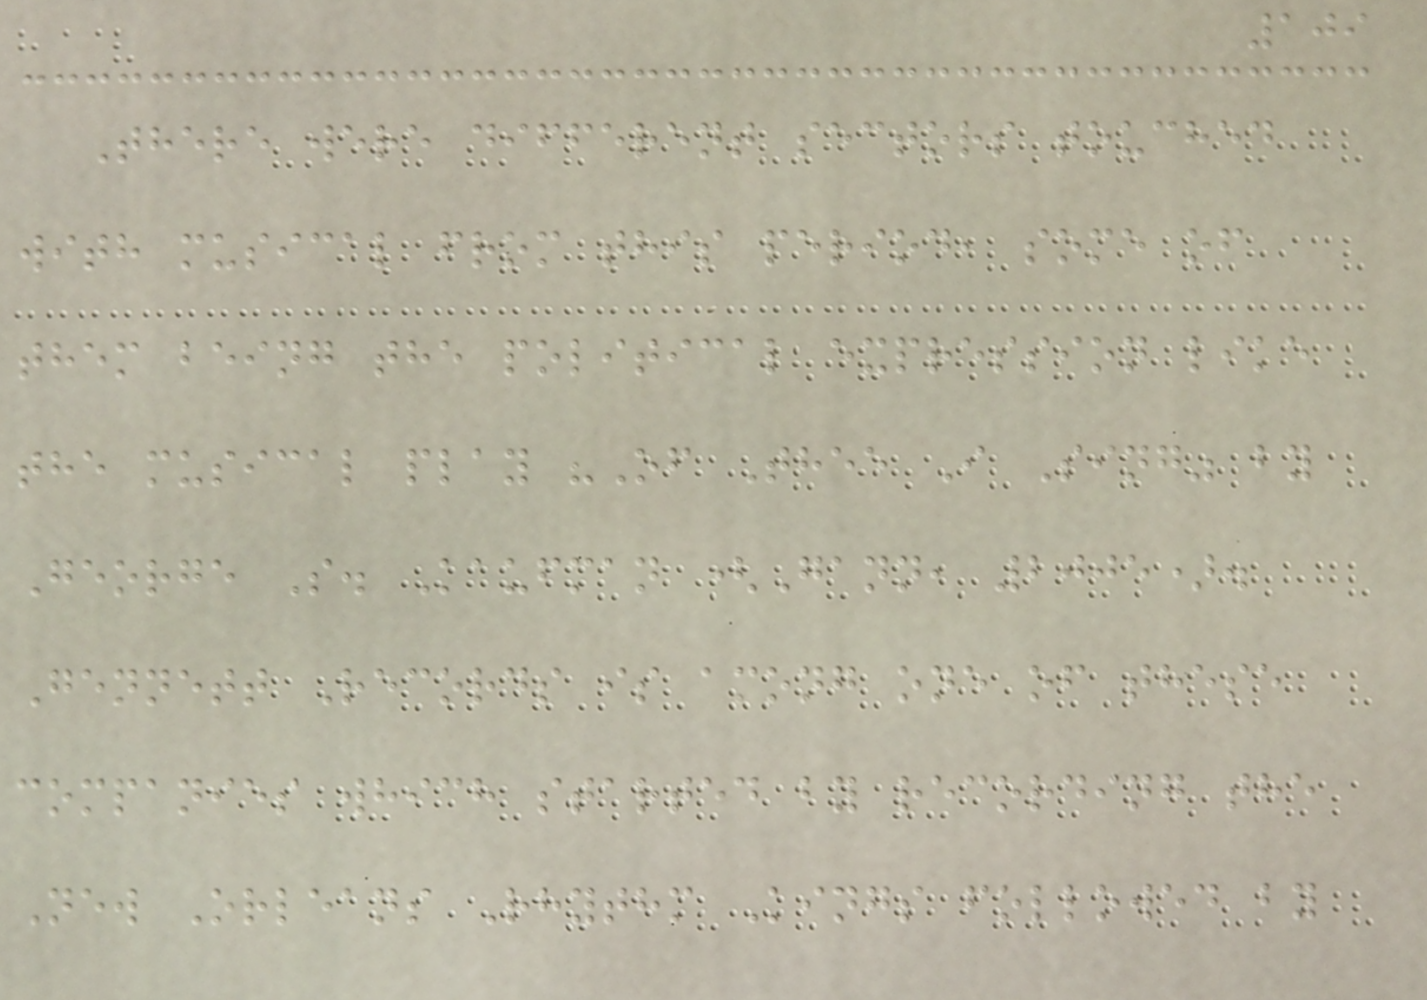109
There were different sectors touched
with musical from this period, some of
them being the political expression like
the musical play "Of Thee I Sing" by
George S. Kaufman (Gann, 2005).
Gennett Records is among one of these
companies which started by recording the
New Orleans Rhythm Kings followed by
